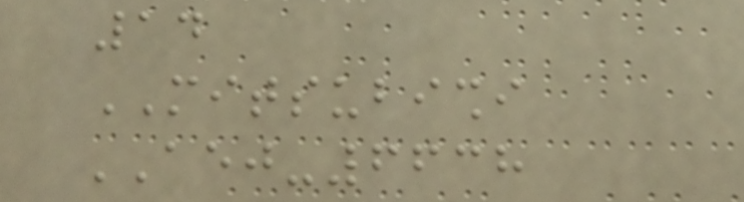14
MITSUBISHI
AEJ-6638
